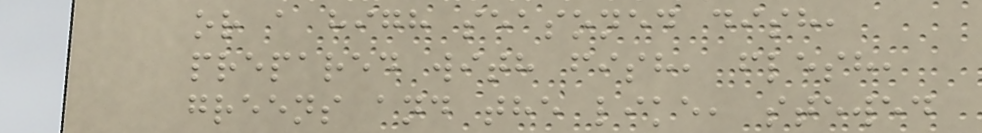or a high seasoned dish,
prepared with fish, flesh,
greens and the like, stewed
